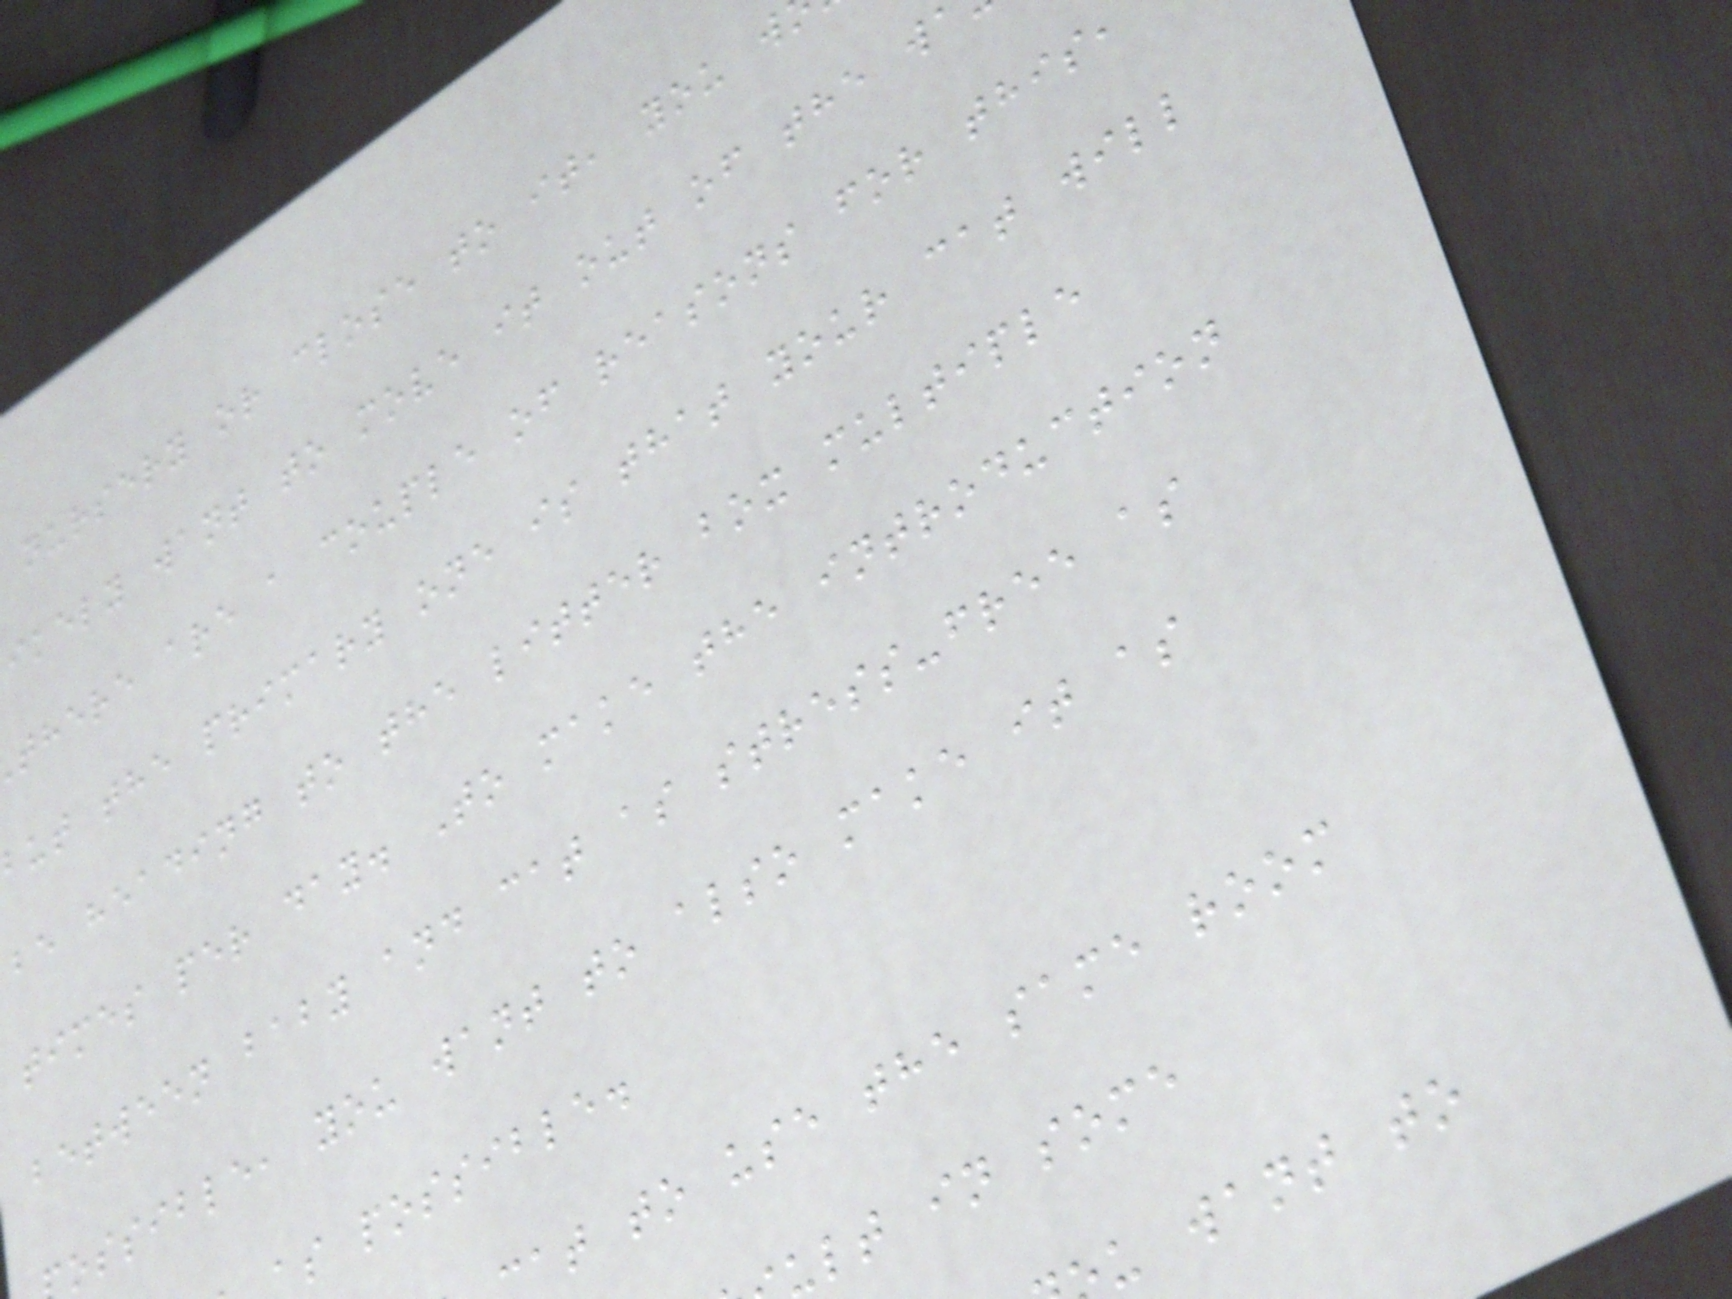nursery or close to it, you w
ikely want to move it out of the w
there are a couple of reasons for this,
but the primary one is that your cat will
be heading to the litter box multiple
times per day. To make the introduction
between baby and cat as stress-free as
ossible, you want to also make it as
as possible.
at to use the same room
ult in some
